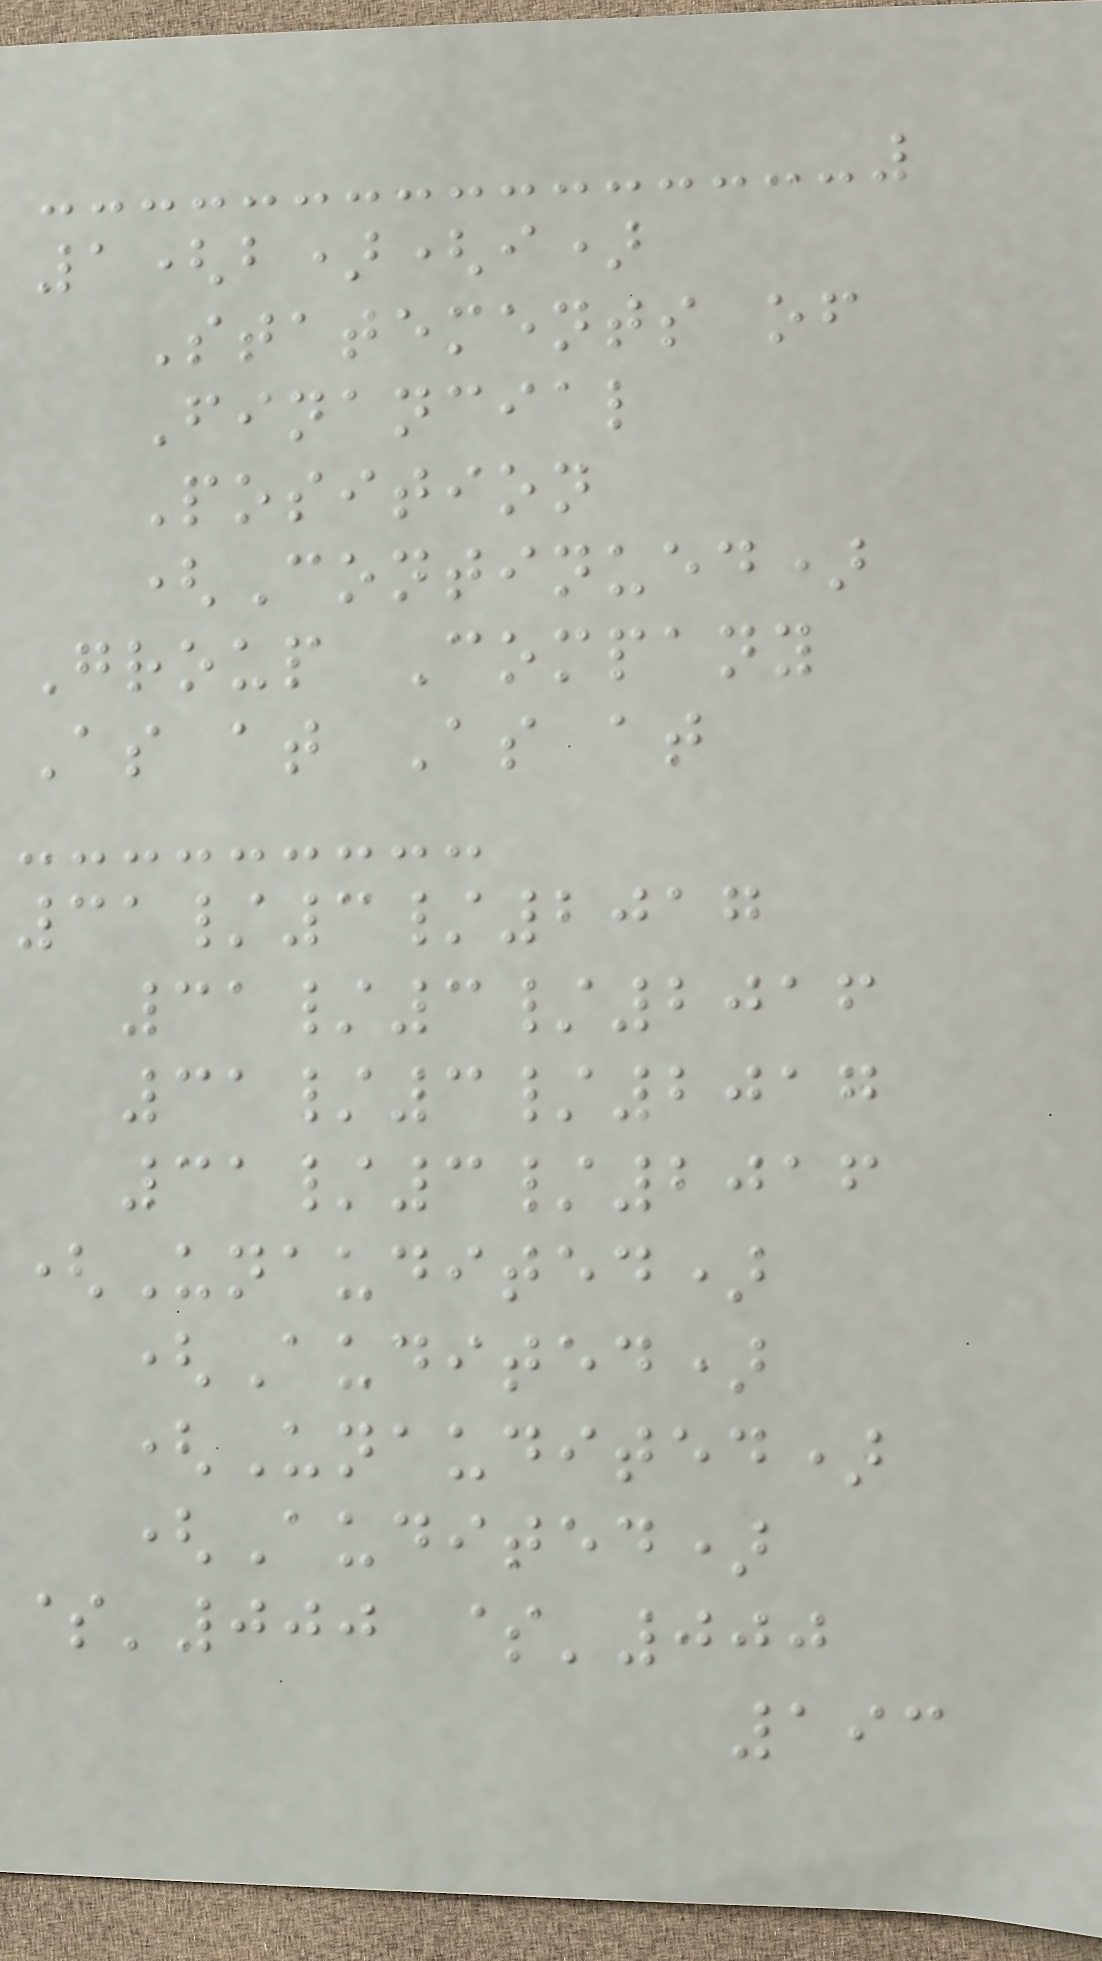1(b)(i)
Statements of
Financial
Position
(Continued)
Group Company
As at As at
31/3/2017
31/3/2016
31/3/2017
31/3/2016
(Unaudited)
(Audited)
(Unaudited)
(Audited)
$'000 $'000
193
